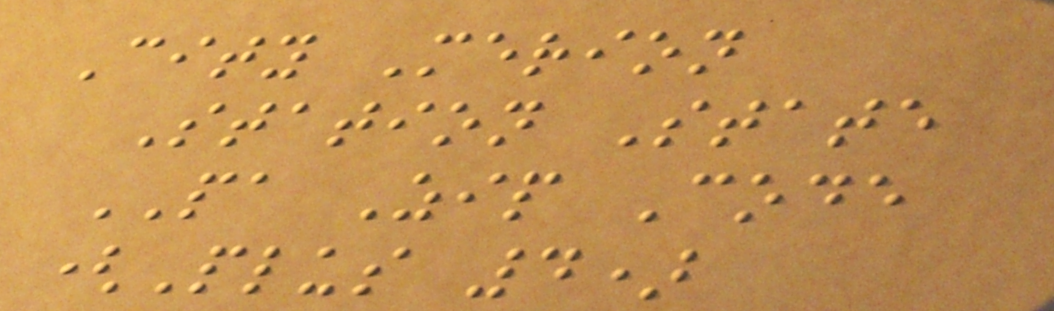City Merion
Station State
PA Zip Code
(Plus 4)
